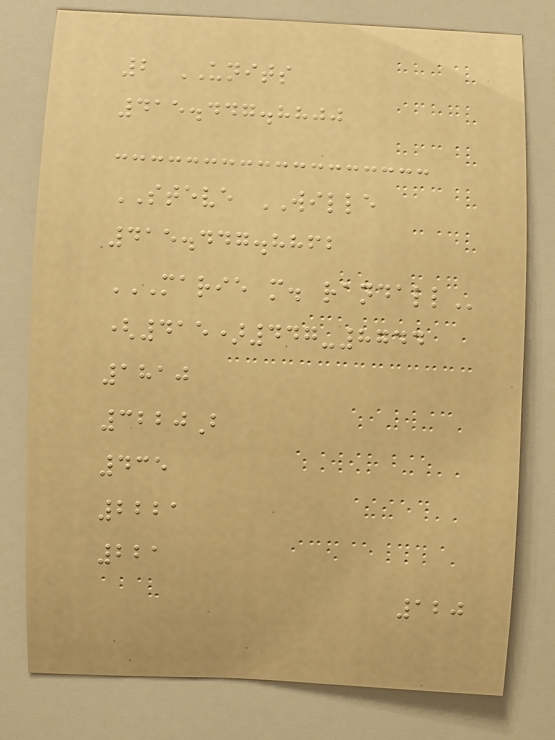2 UNITS
415.447.8800
STEVE WILLE
415.447.8862
MARIE M. RANDALL
(415)447-8744
1810
3220B
435
2221
221
120
